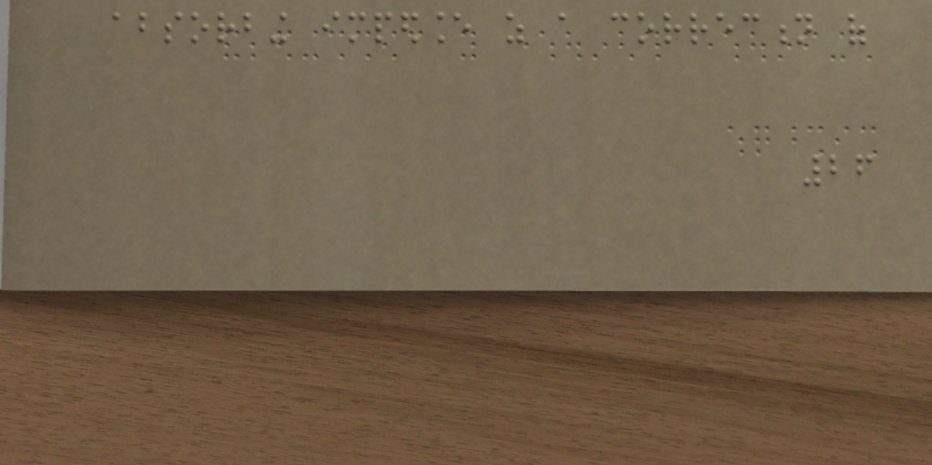absorbing impedance as a correction of
26
